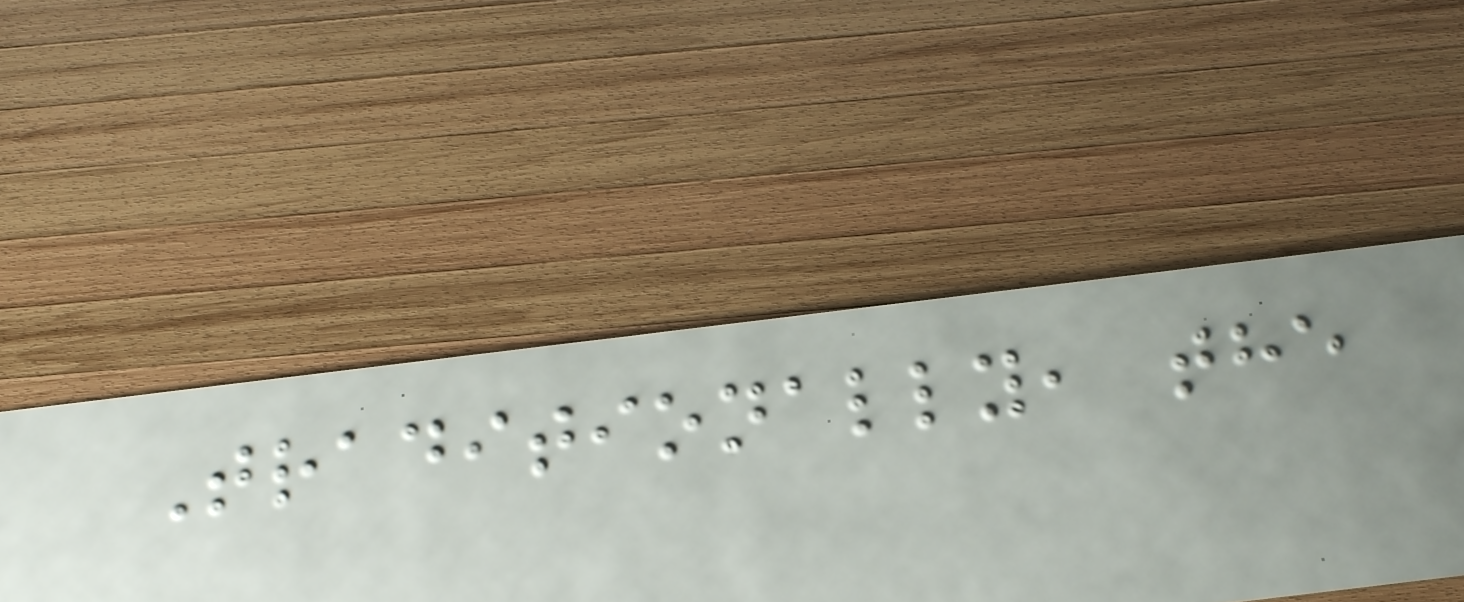Traditionally, the
